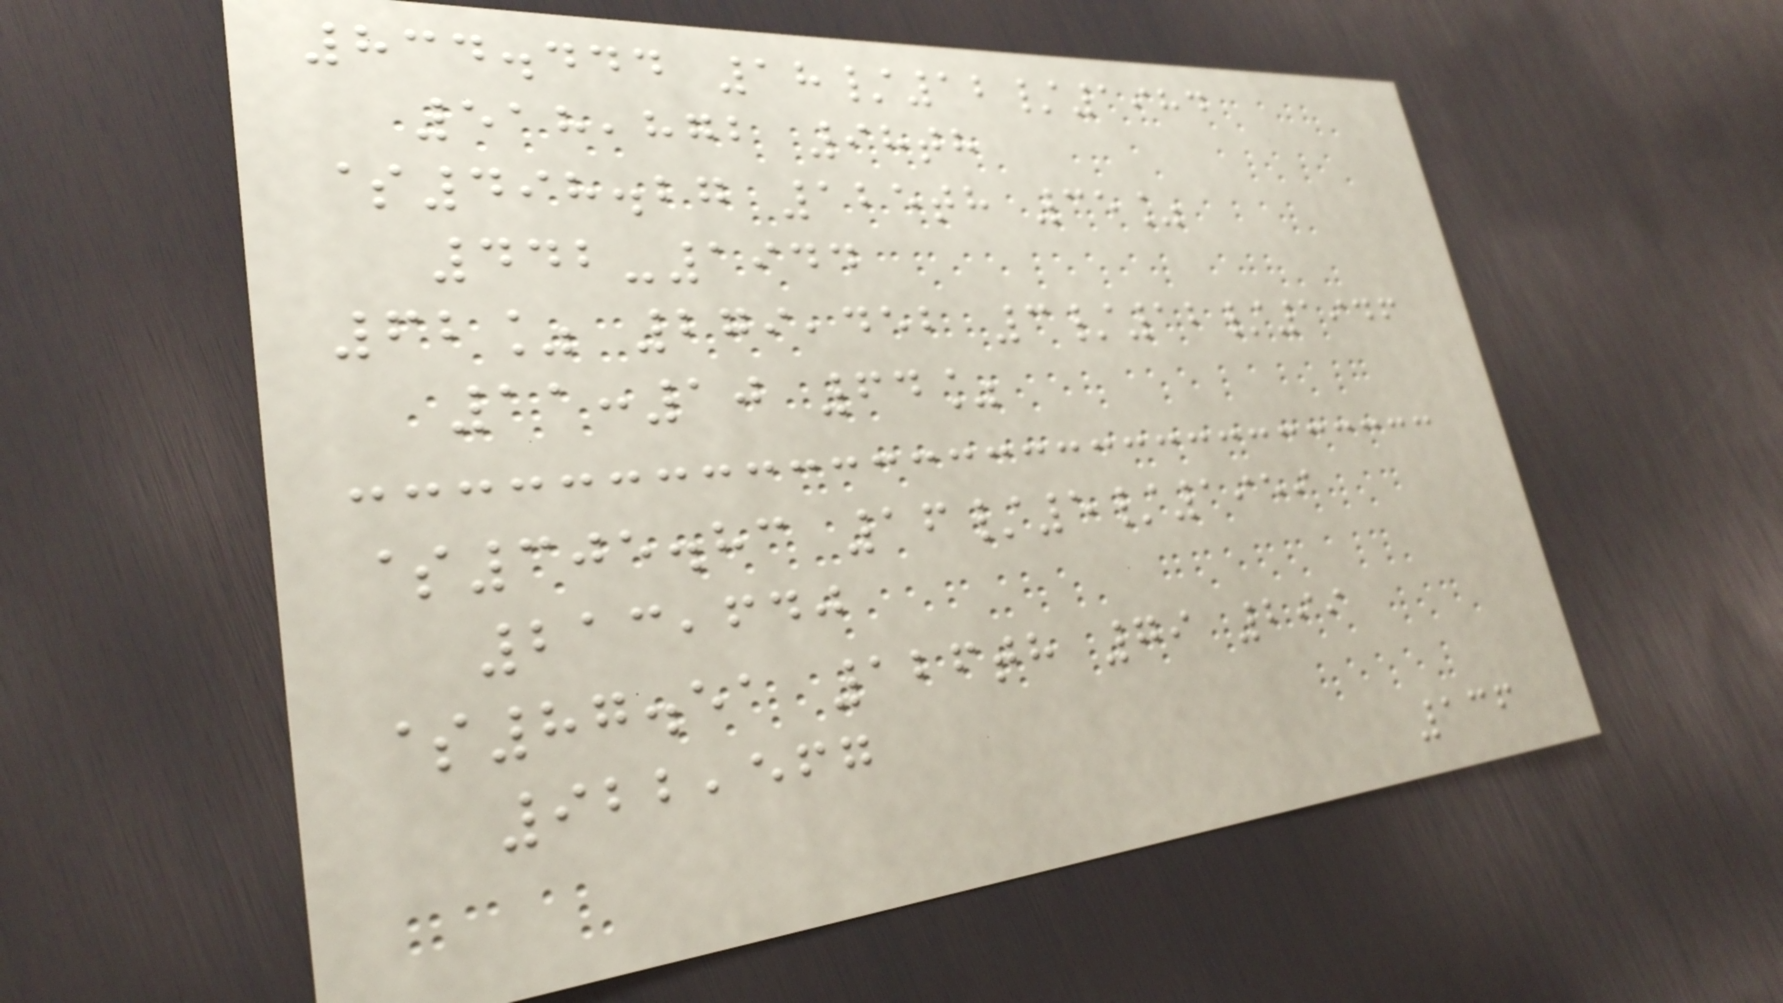834.444 18/12/1984
518,872 98th
$498.27 125th 35%
442-1944
62% 279,452 3/12/1946
11:10 64%
$305.83 16/5/1959
213,640
$87.51 126th 79 299
922,567
136
